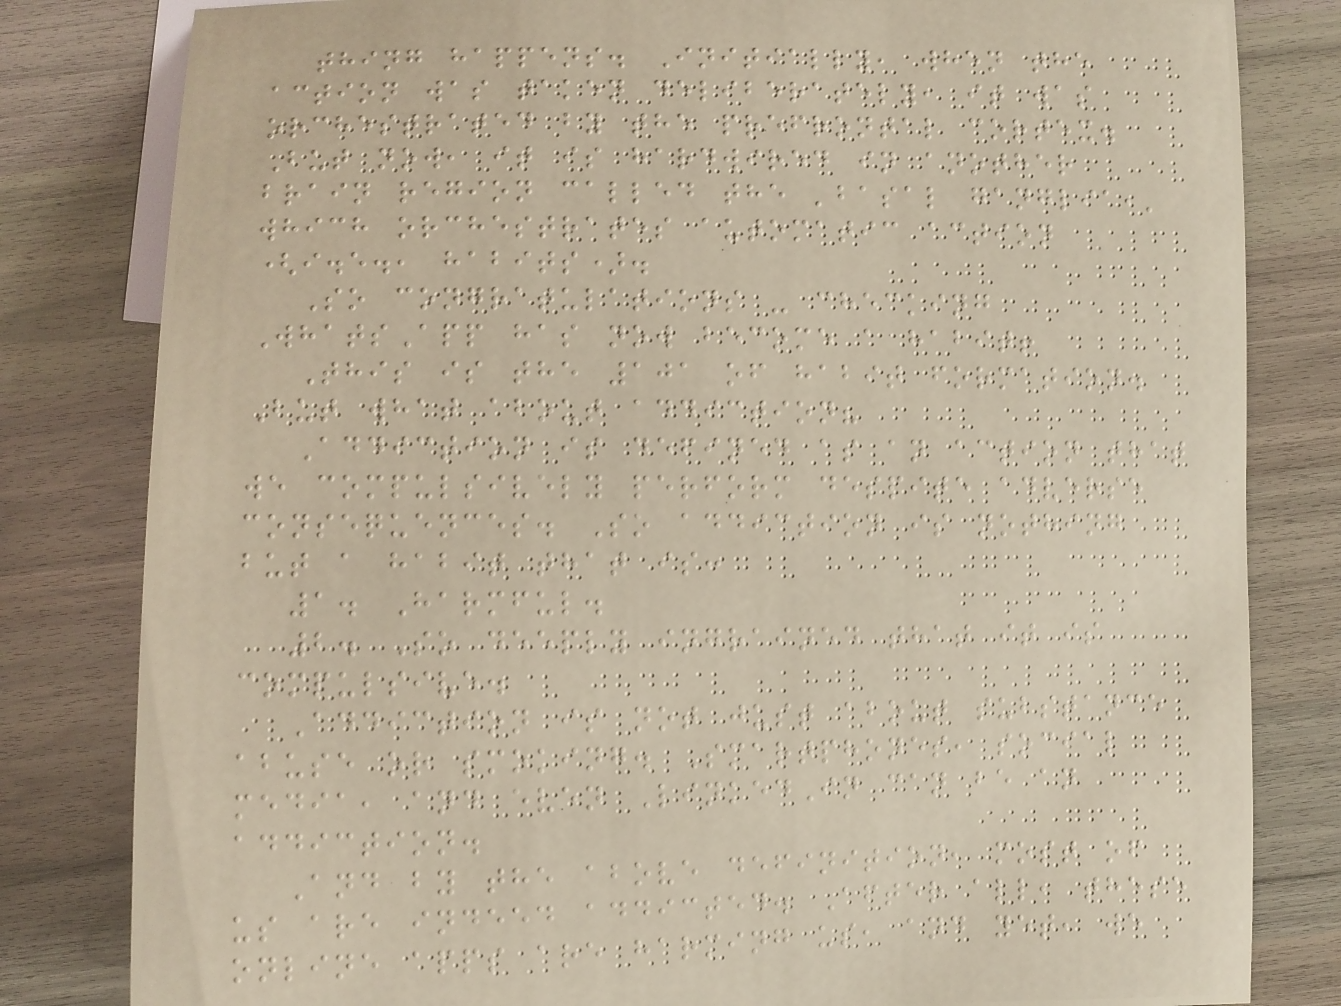thing happens. Initially, when the
action was taken deliberately, it was
orchestrated by the prefrontal cortex.
But now, it is hardwired in another
brain region called the 'basal ganglia,'
which orchestrates automatic action
(i.e., habits).
So congratulations - checking
WhatsApp has now become a habit!
This is the 101 of habit formation.
But what about addiction?
Addiction is defined as an action that
we compulsively perform despite adverse
consequences. So addiction is nothing
but a habit that is:
1. Harmful.
2. So deeply ingrained that it is
compulsive.
Addiction is not just about substance
abuse or smoking. Smartphones, social
media, and even LinkedIn can be an
addiction.
And by the above definition, most of
us are indeed addicted. After all, these
online apps are harming us, and yet, we
